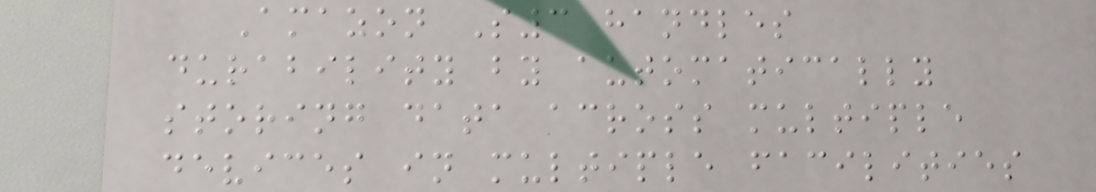Amazon S3 handles
durability by automatically
storing data across multiple
devices in multiple facilities
